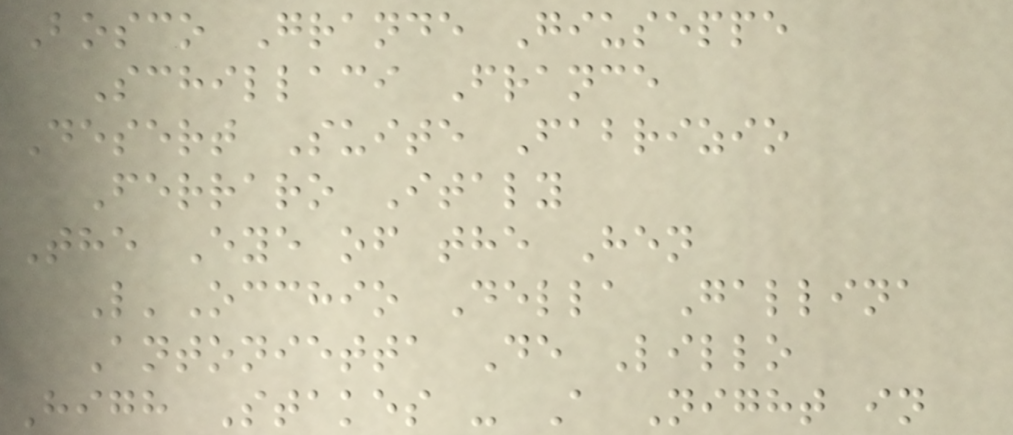Bosco Grande Giuseppe
Schillaci France
Desert Suite Fabrizio
Ferraro Italy
The Eye of the Hen
L'Occhio Della Gallina
Antonietta De Lillo
High Stakes - A Night in
